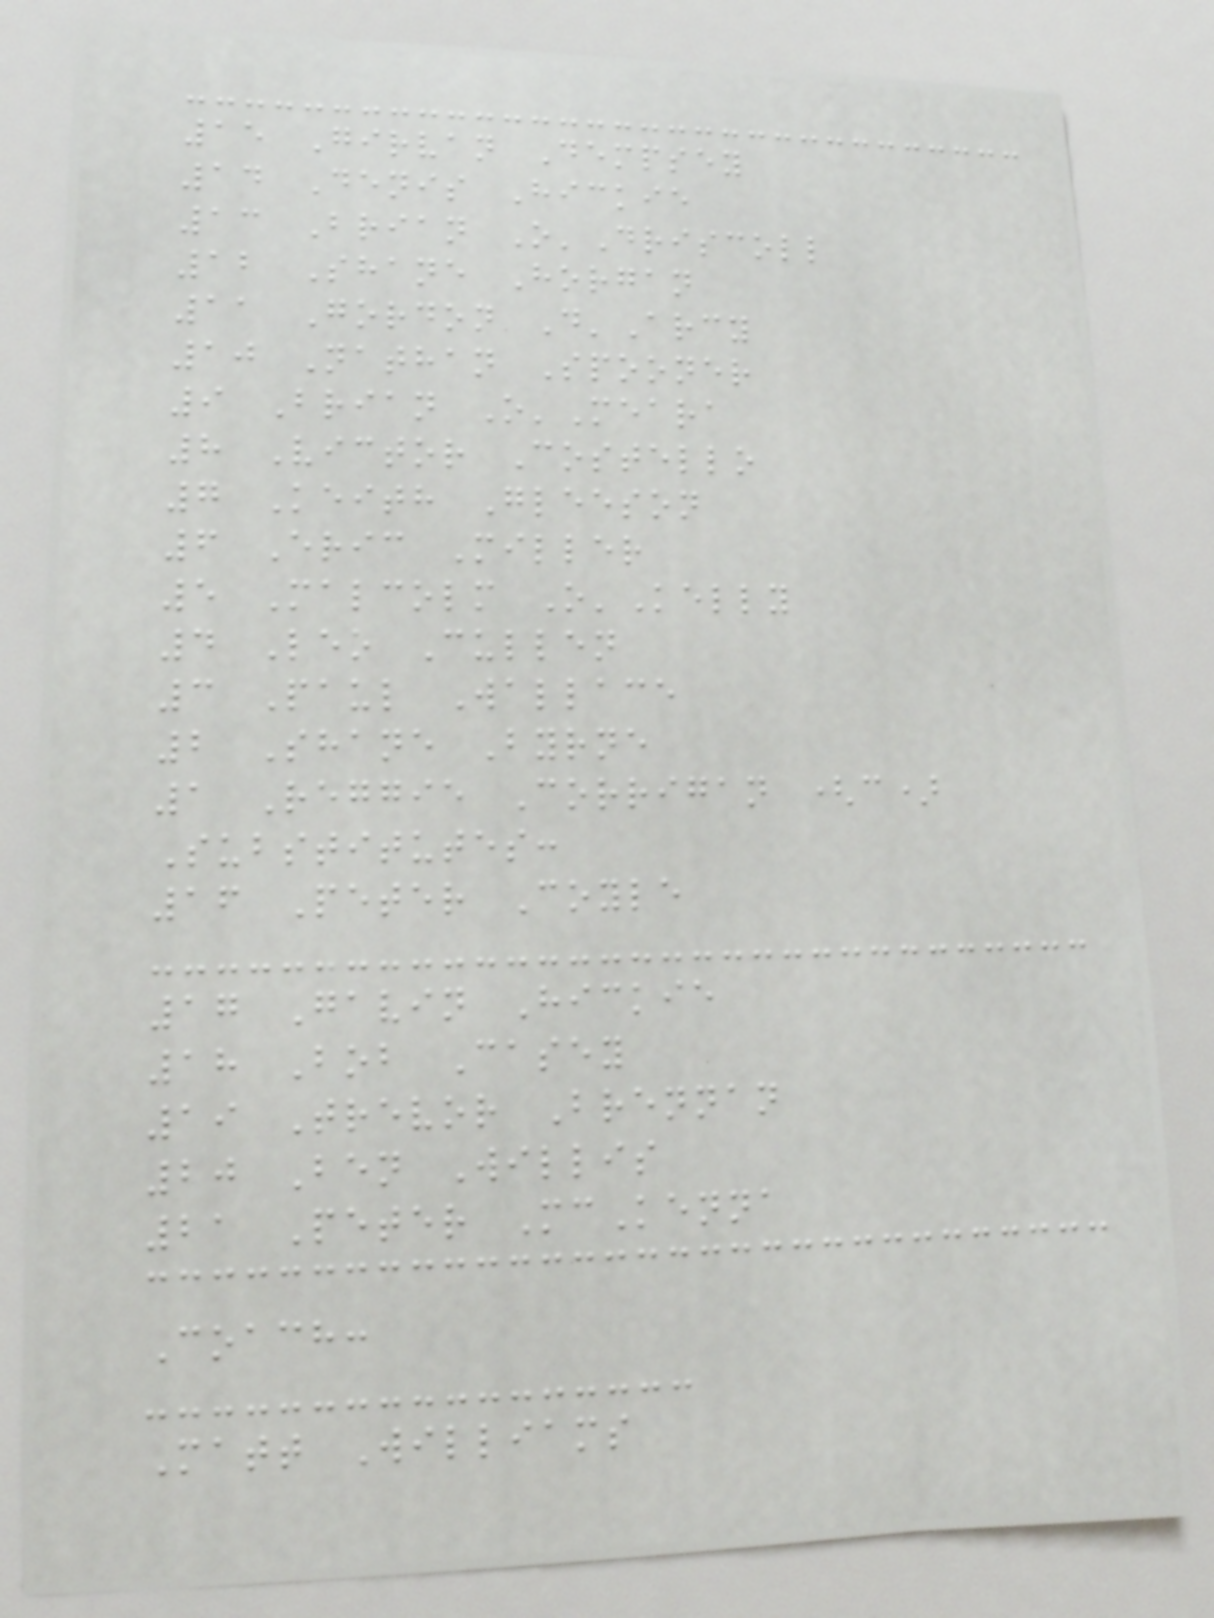15 Girvan Dempsey
14 Denis Hickie
13 Brian O'Driscoll
12 Shane Horgan
11 Gordon D'Arcy
10 Nathan Spooner
9 Brian O'Meara
8 Victor Costello
7 Keith Gleeson
6 Eric Miller
5 Malcolm O'Kelly
4 Leo Cullen
3 Paul Wallace
2 Shane Byrne
1 Reggie Corrigan (c)
Substitutes:
16 Peter Coyle
17 Gavin Hickie
18 Bob Casey
19 Trevor Brennan
20 Ben Willis
21 Peter McKenna
Coach:
Matt Williams
